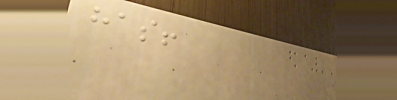has!
